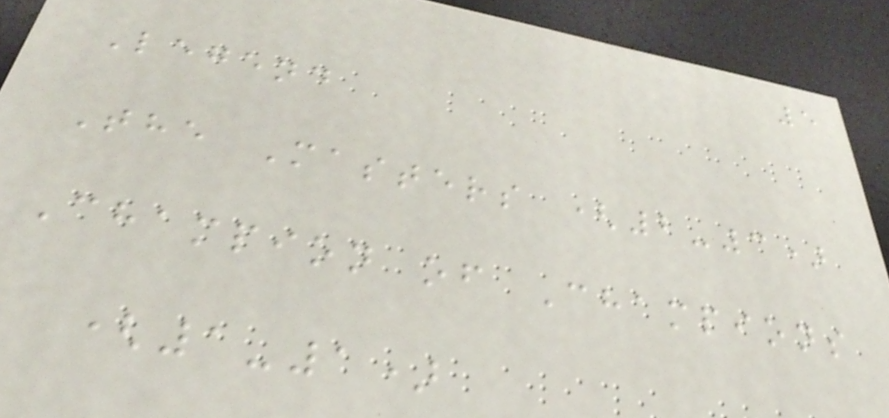5
Legend
The Masters (2-3)
Champion of Champions
(1-1)
